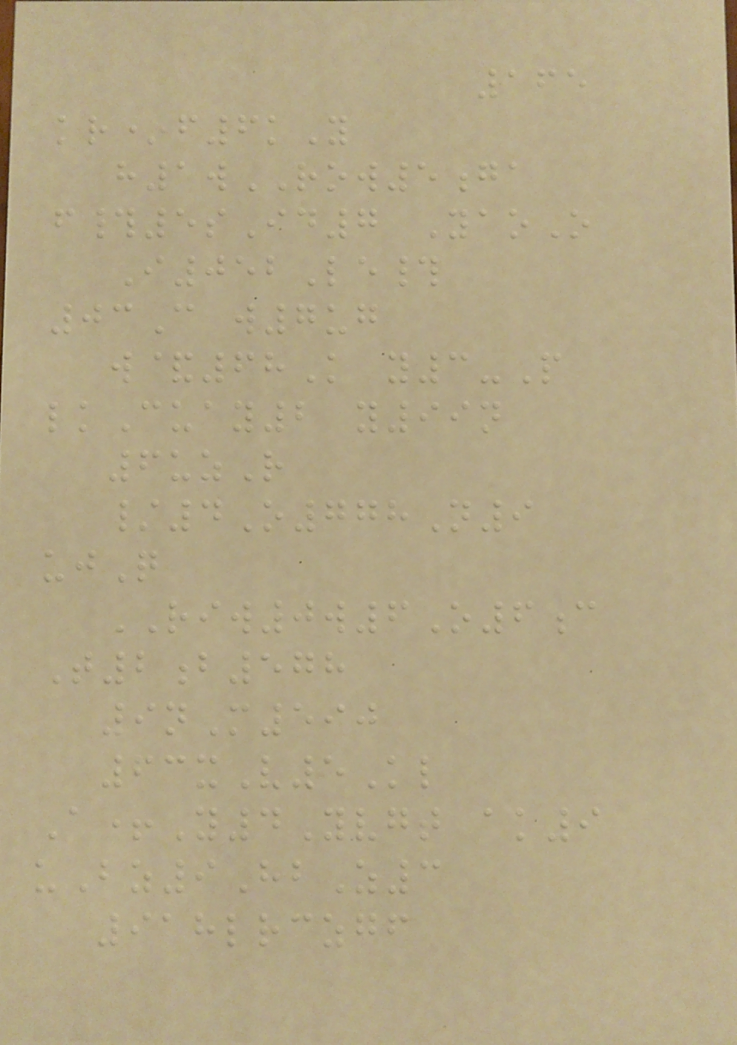165
kr*f6kY
h1wROW5ga
f#5sId7 YaoO
I052Le#
03C w7ug
w&68K y3-P
lkCuay2 y99n
6uzR
/4O778N9
ujQ
RIW0w6O6c
T2b578
9nM590
63xV5Kl
A+Y4Yvgt ak9
uBz9HbZ3
918lrczgf
